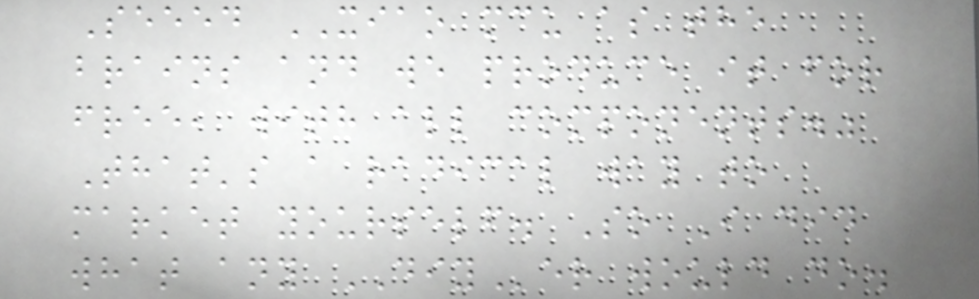Seeed XIAO mcu as the
brains and we produce it for
free, with all components."
That's a radical way to
market yourself. So I did
what any DIYer would do.
